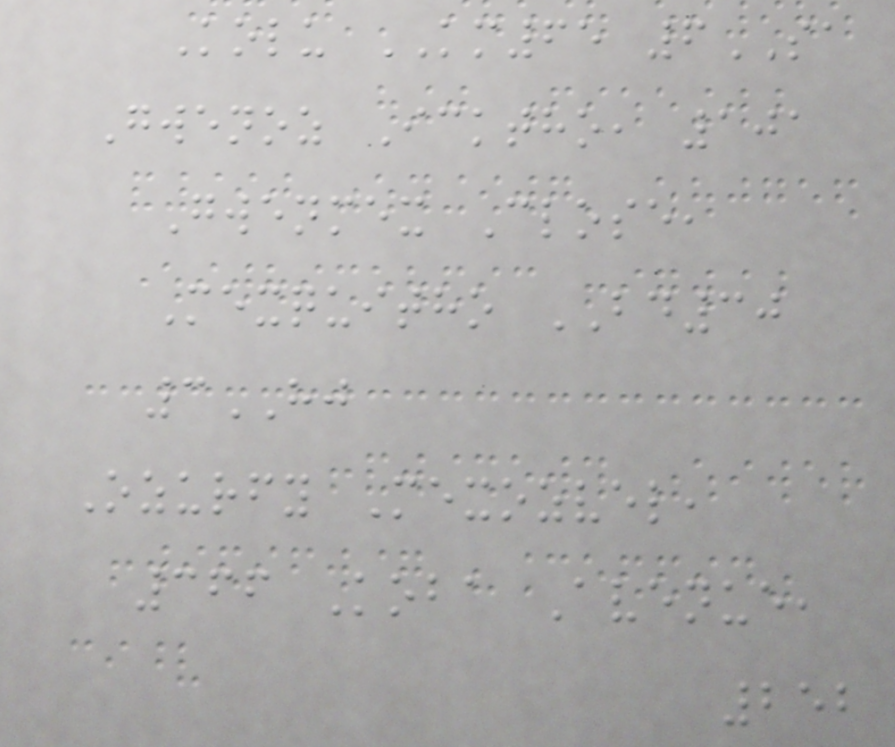Kolu KM65 6SA
Gwenoz Icktho, 101
Gwenmex Close,
Mexquitho BD30
3HJ
Ozurfy Mexozvel,
366 Koba Avenue,
252
